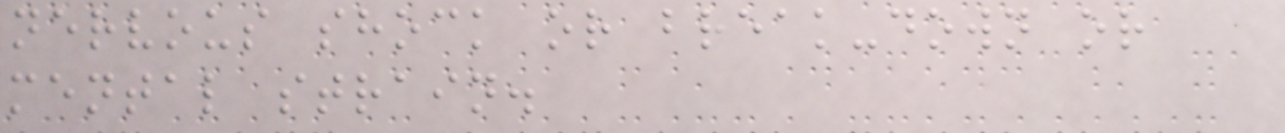nervous shock or break-down or
mental strain.
